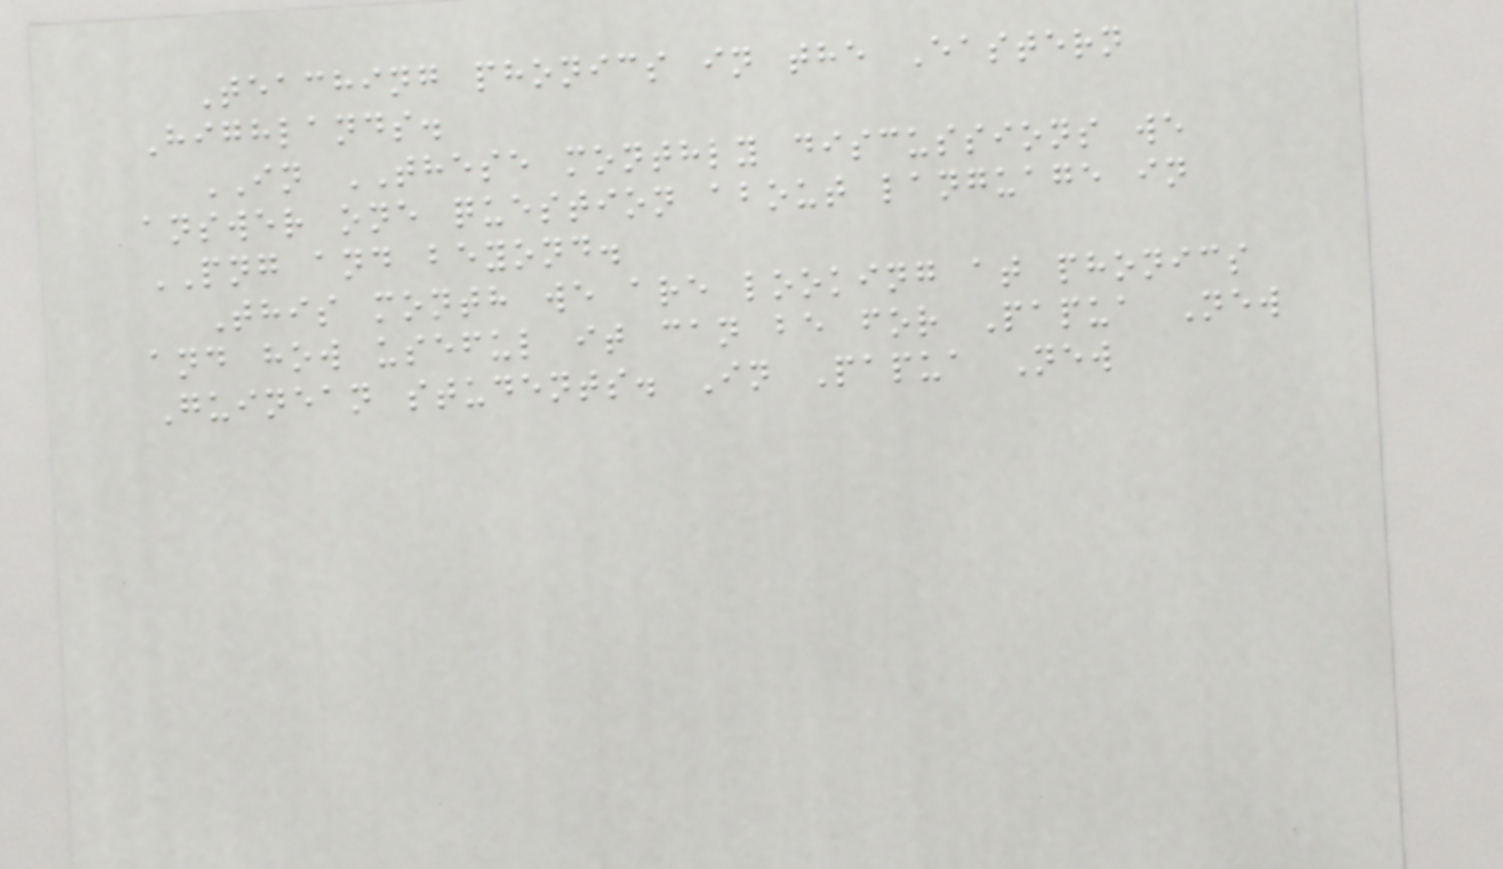Teaching phonics in the Eastern
Highlands.
IN THESE monthly discussions we
answer one question about language in
PNG and beyond.
This month we are looking at phonics
and how useful it can be for Papua New
Guinean students. In Papua New
